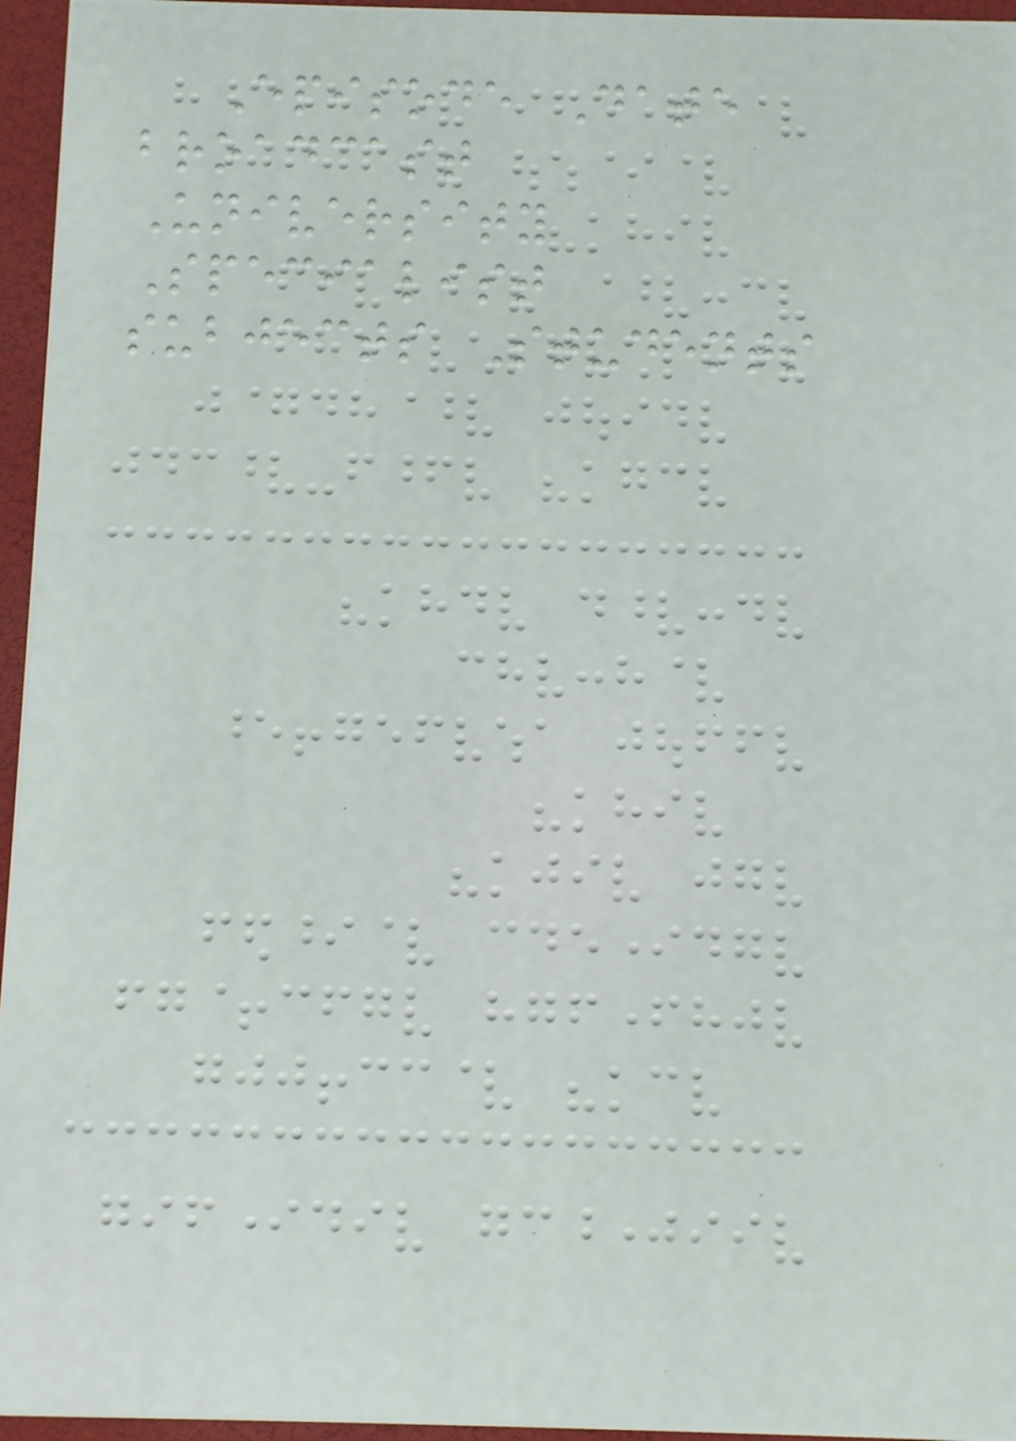Episode Date
broadcast
University
Specialist
subjects Students
